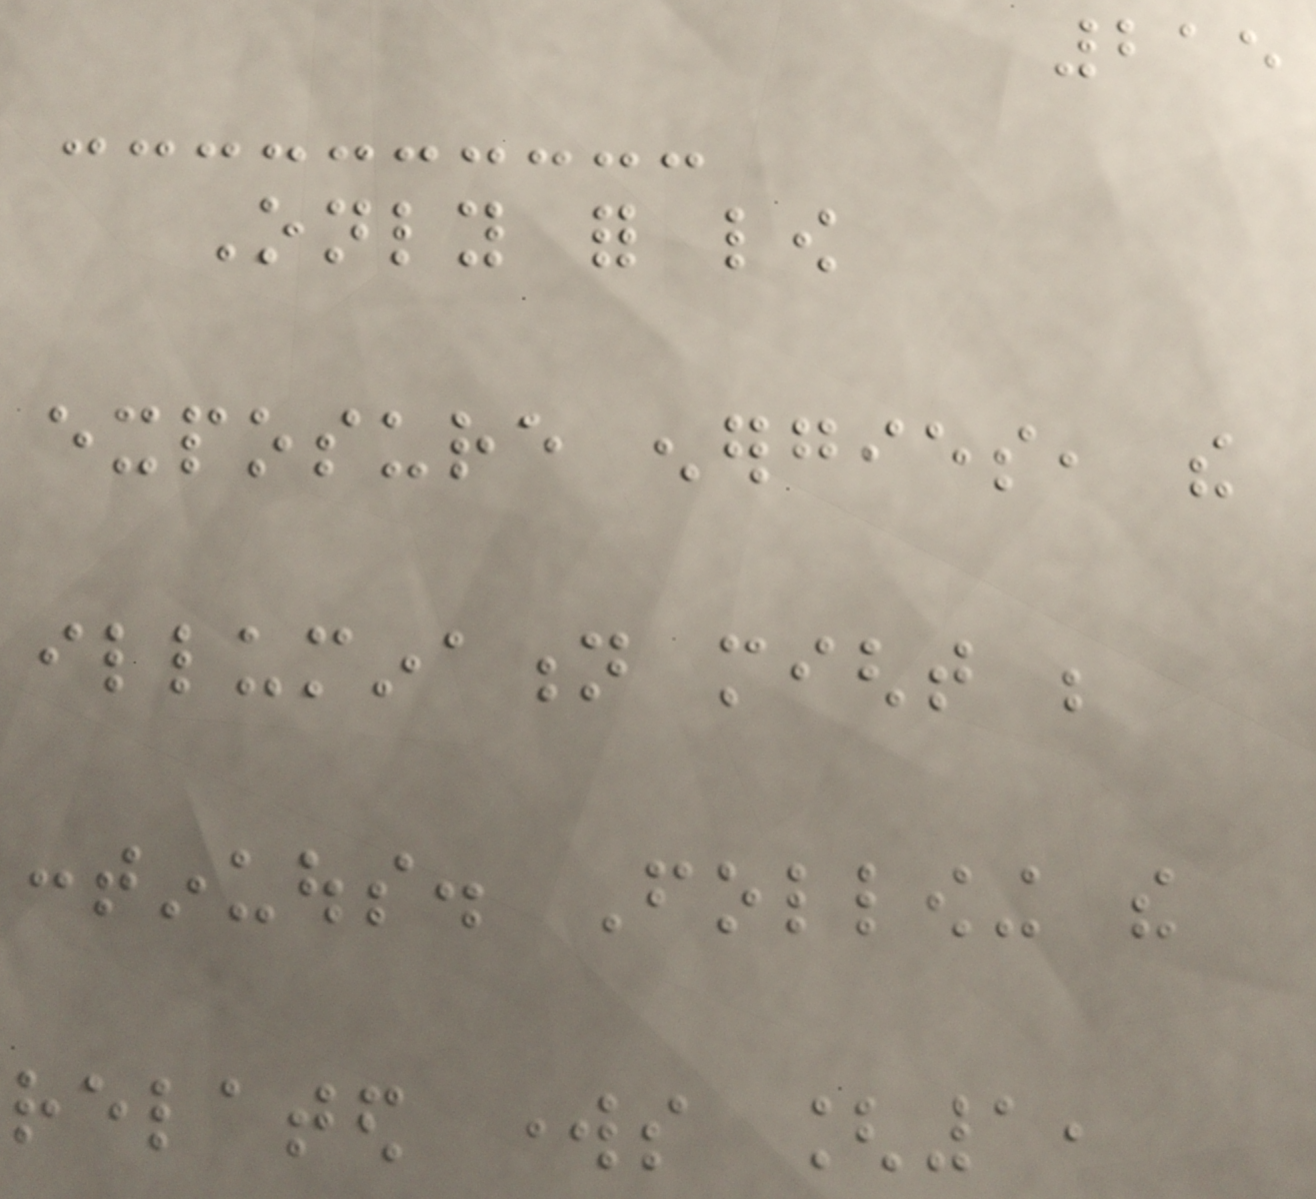215
Only for low
exposure energies, the
illumination might be
continuous. Following the
related works [1,
